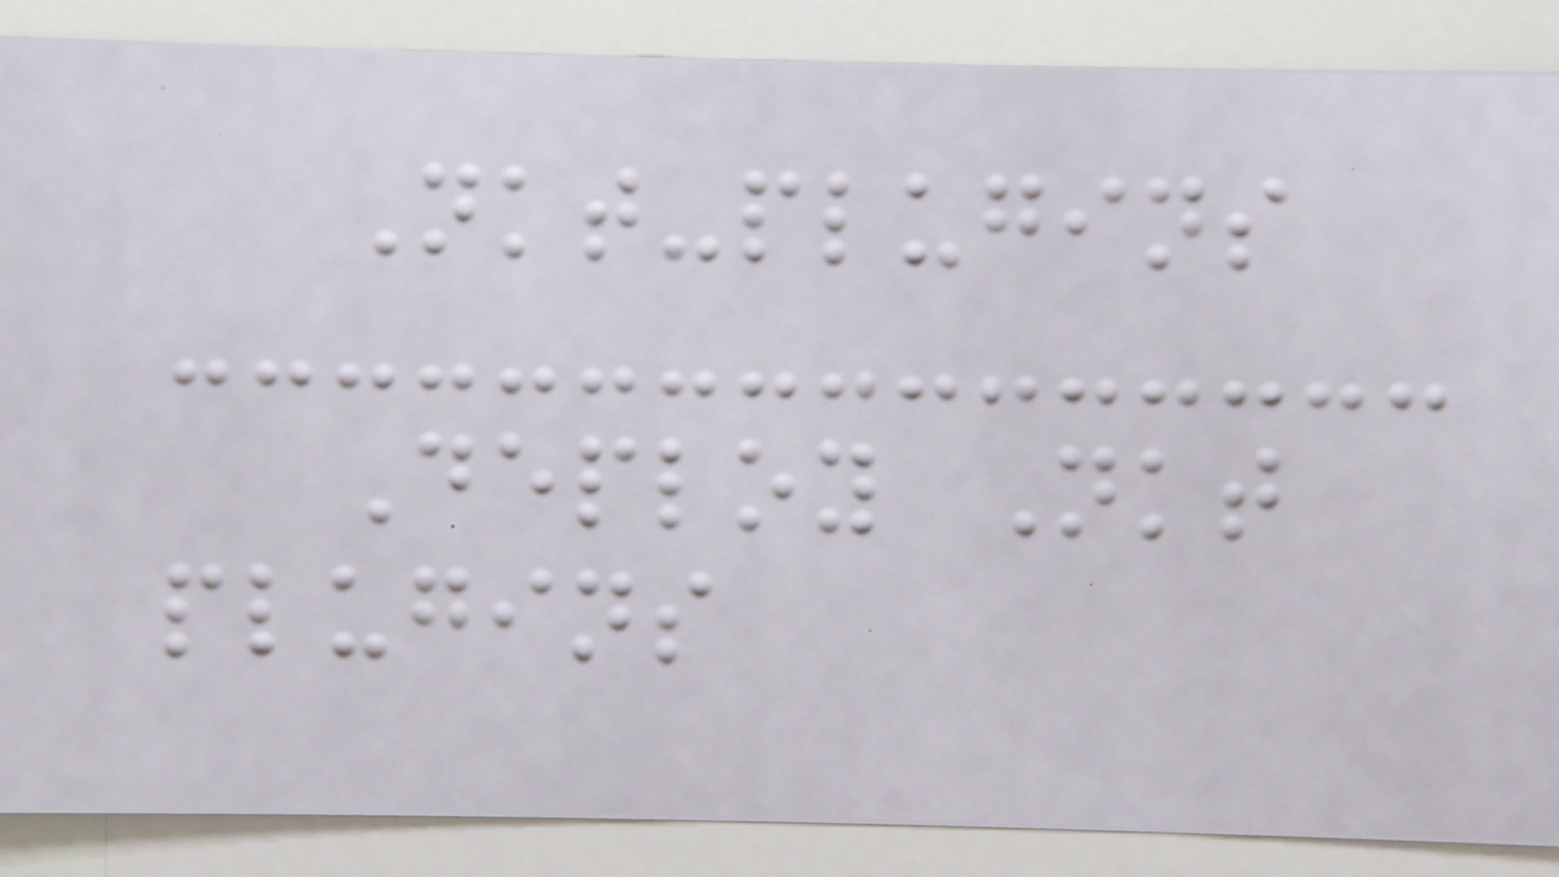Nkt-plugins
Deploy Nkt
plugins
